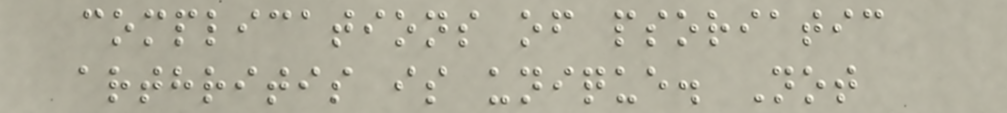complications of psoriatic
arthritis is unique. Not
